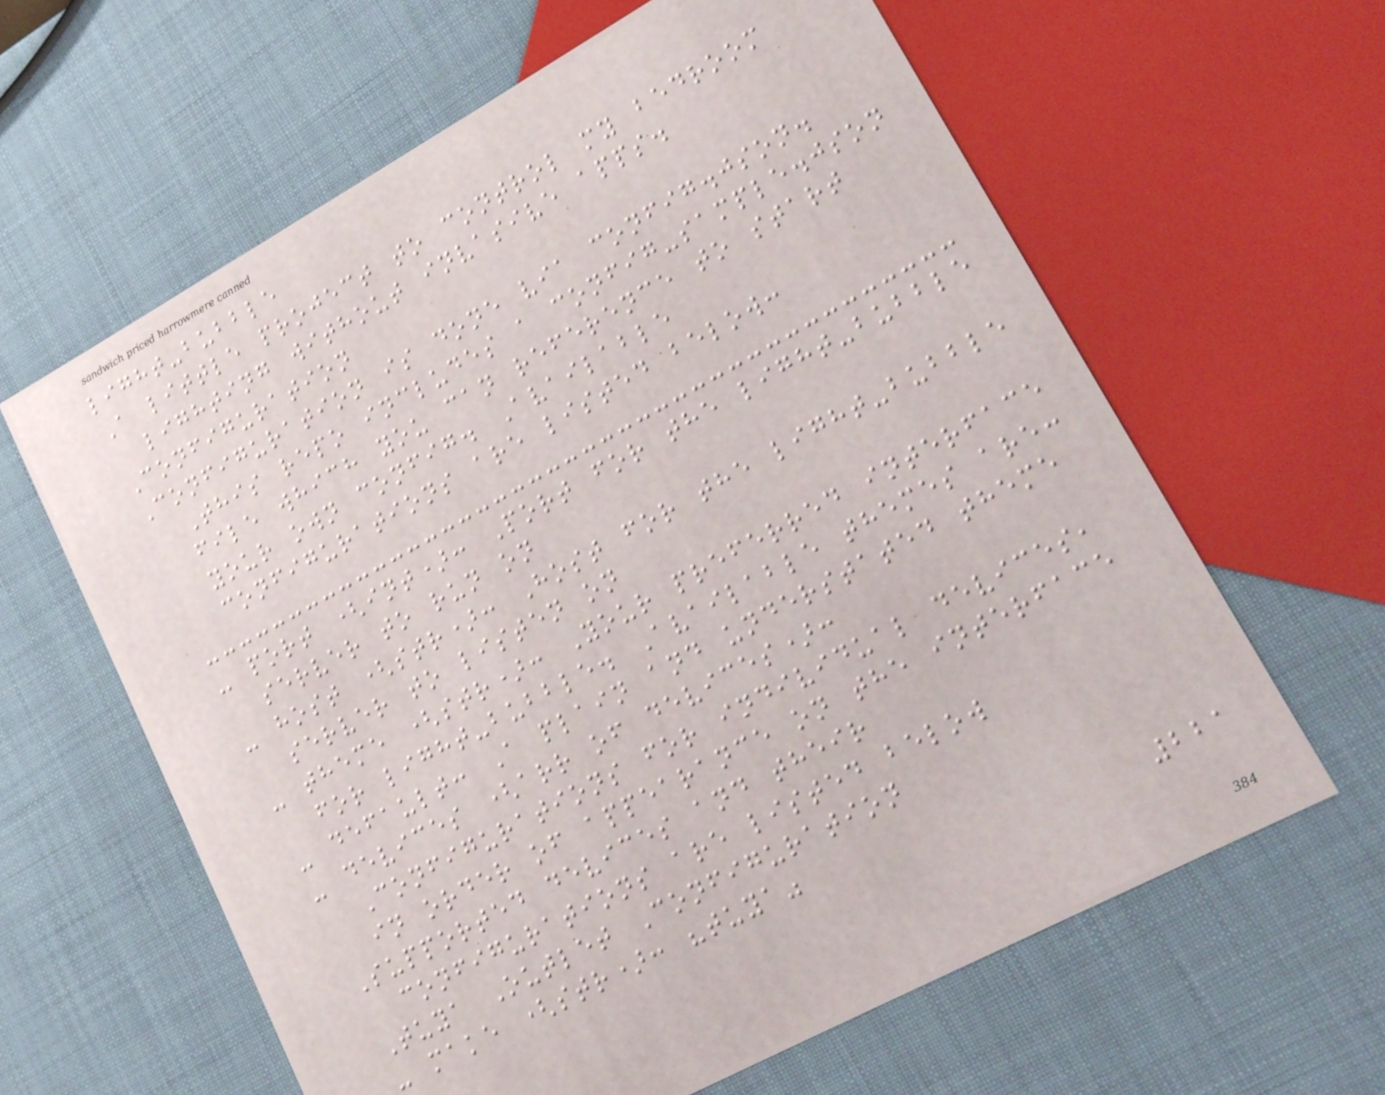light-bubble
A little project to control my bedroom
lighting without invasive apps.
Configuration
Configuration is done via config.json.
This repo includes a config-sample.json
file which you can reference to start
your own config. Available
configurations are listed below:
- port (int): Port for the light-bubble
server to run on
- host (str): Host for the light-bubble
server to listen on
- theme (str): Your preferred interface
for light-bubble. Available themes are:
- default: A plain and understated theme
- devices (arr of devices):
Configurations for individual devices,
in order of appearance on the interface
Supported devices and their
configurations are listed below
Tuya Outlet Configuration
- make (str): "tuya"
221
